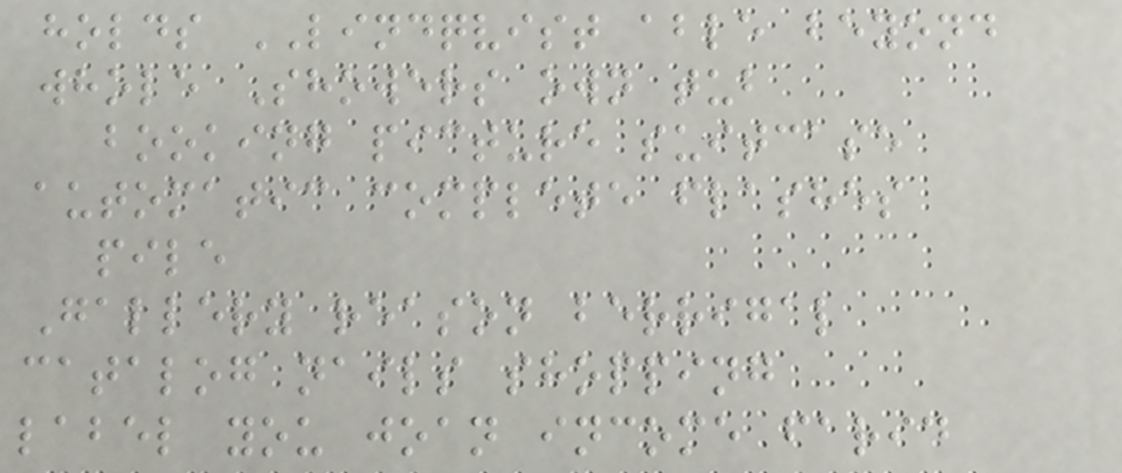holds LINDQVIST able beyond
whole Showers own tub
booking picture suitcase
automatic complete flashes
pile
Gallery reason berrigal
catalog nails shopping
label you joan income farid
